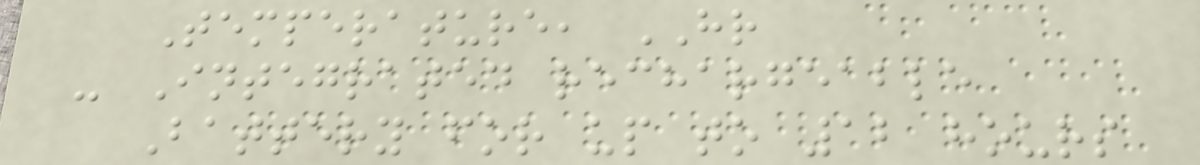Temperature, HR
- Integrated rechargeable
Battery for up to 12 hours
